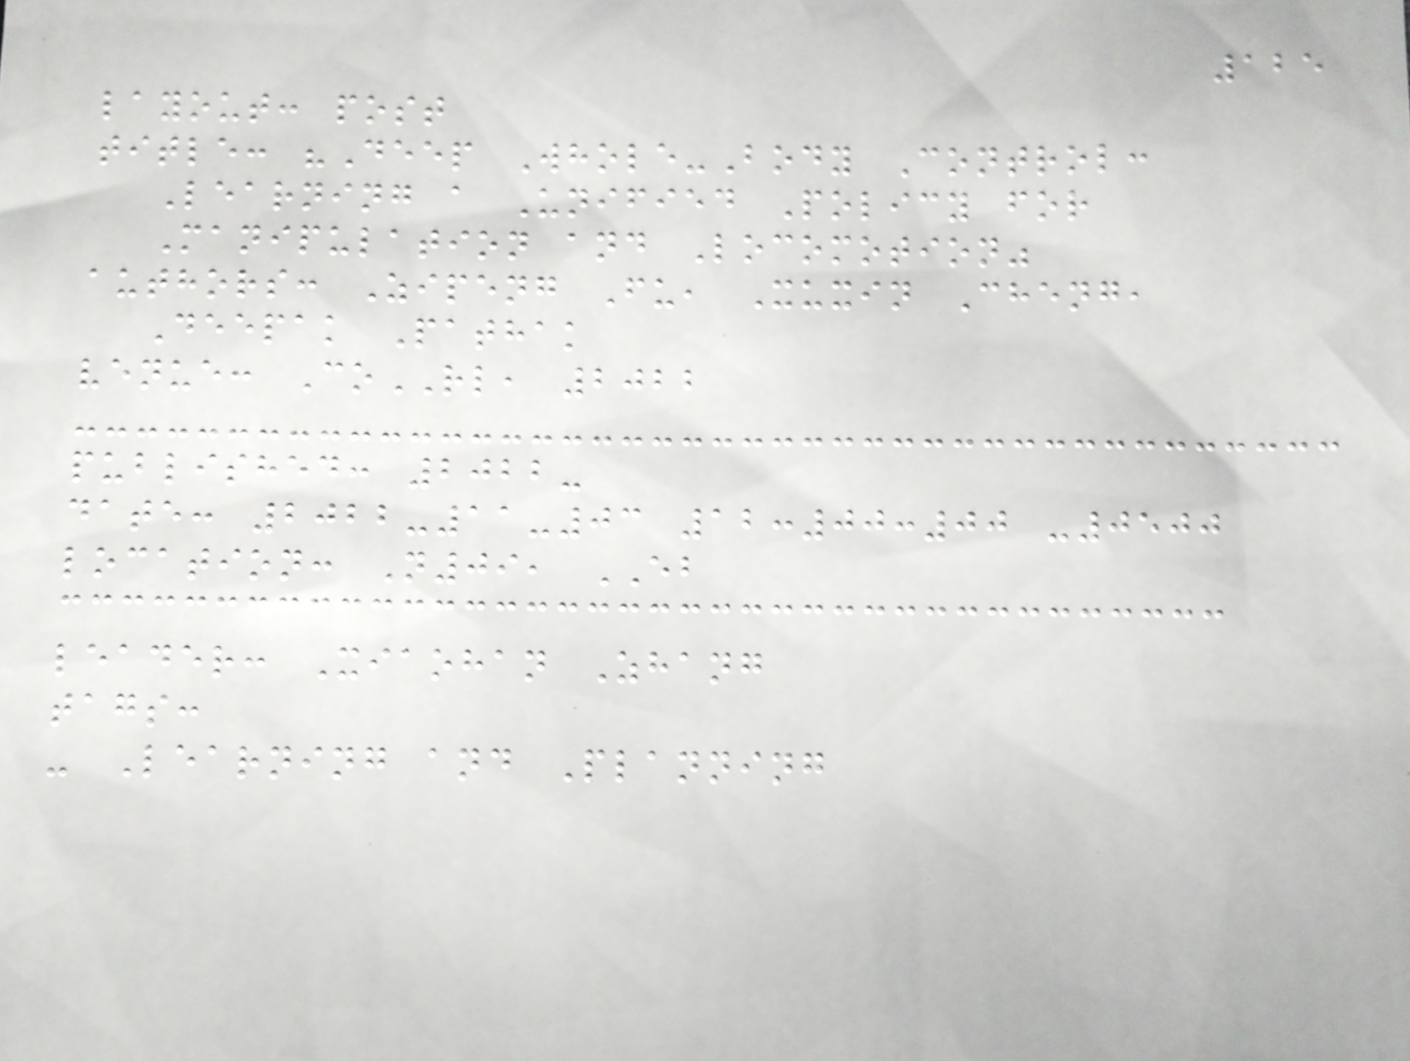125
layout: post
title: "Deep Whole-Body Control:
Learning a Unified Policy for
Manipulation and Locomotion"
authors: Zipeng Fu, Xuxin Cheng,
Deepak Pathak
venue: CoRL, 2022
published: 2022-
date: 2022-11-03 12:00:00 -0500
location: N09, EB
leader: Xiaohan Zhang
tags:
- Learning and Planning
